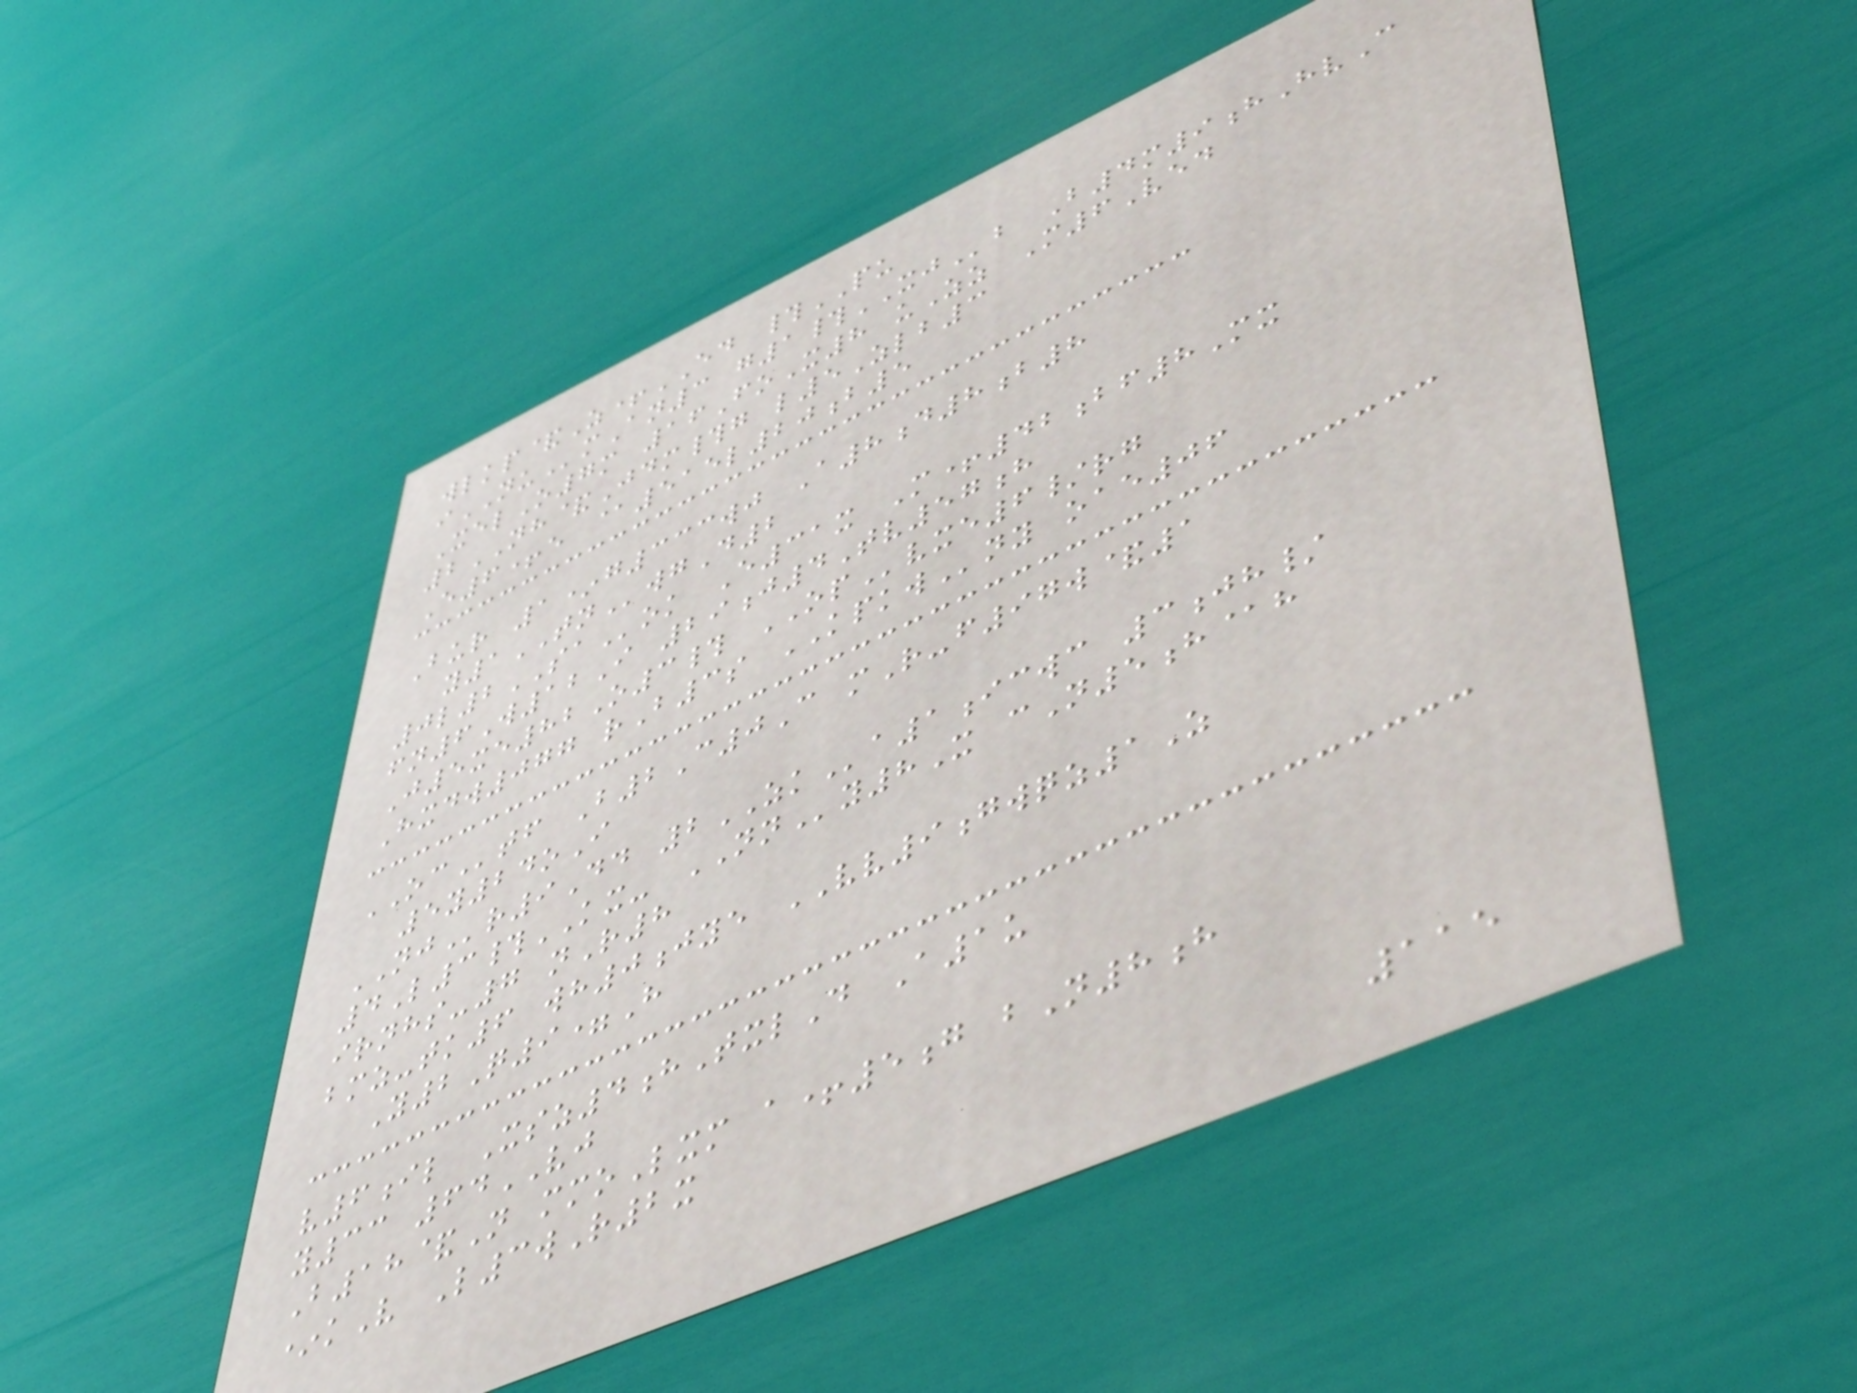wlkp&Z+ED #PU
iNUmAn3 g1#XJb B4m9hHvC
XelO7m 16FoX8 uZz M6Ved
2NH&Jdm#g l5Zlb3
E6+e @515l20b5
Bur 1*g333wj A8d8b8
y1TNwgD2
0l2SAok E31x M+42bf8Mx
fn6W12I 29j4Tv57h
J5xe82O3# OPvxe6/rg
Hxdw077 rB3s KPKWny oae06
OCtf B2C0C mR-f97w&1
5y24oI
NJr9Dd 2ZKa1icwc 3jh/
4L3#KX- NNy8X cN5h@h
irnhs-7 nR8
bmz-tk6 wh0jye VV9gwqz1Z
Y2Q9=H
v6il Xsz4hTxlD A1u
y33 64VJ
B18&N mmoLxm a+5g bN8h
*kV L3wR2x
115
